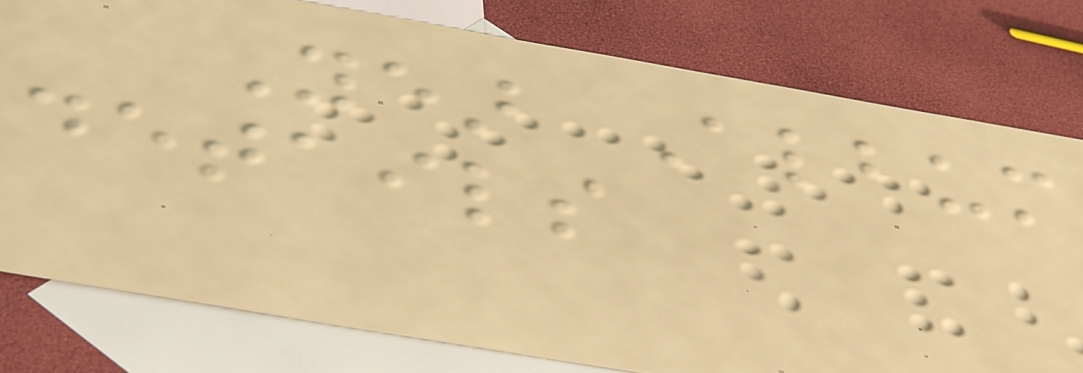Year Album
details
